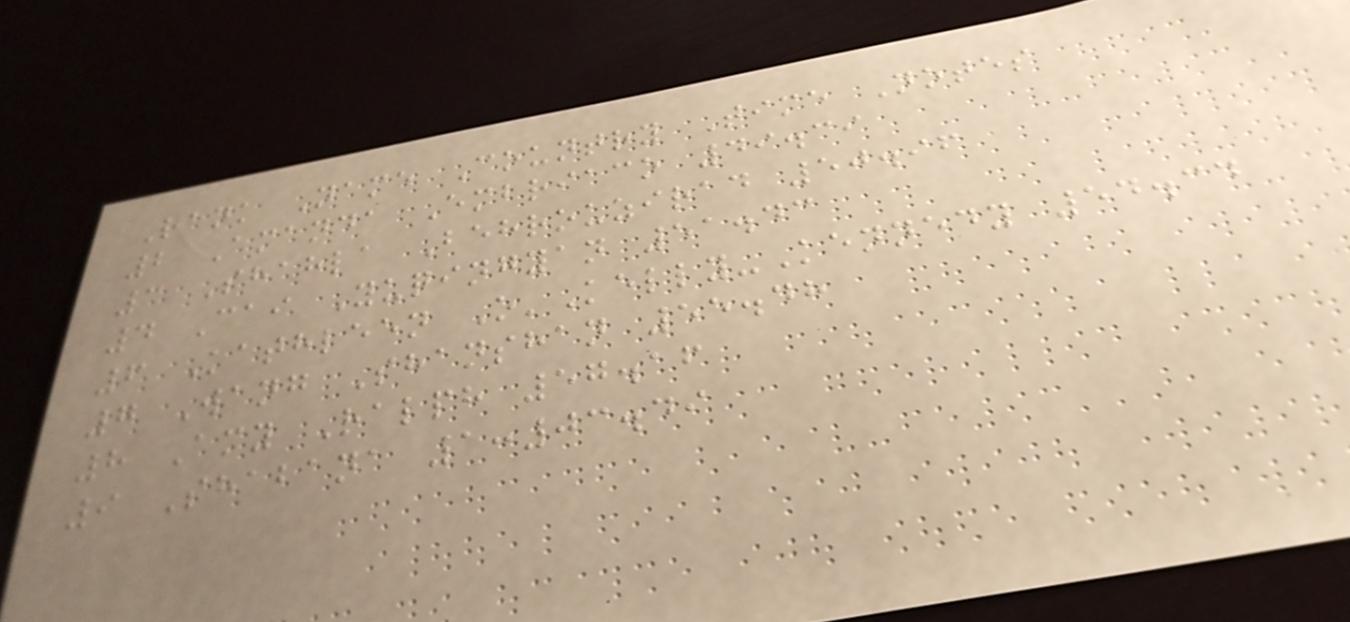Rank Name Country Time Notes
2 Amanda Embriaco 49.39
3 Shahla Behrouzirad 50.96
4 Cai Yuqingyan 51.43
6 Kathleen O'Kelly-Kennedy 54.34
7 Wang Shanshan 55.48
8 Amy Ralph 57.16
9 Shabana 1:03.49
